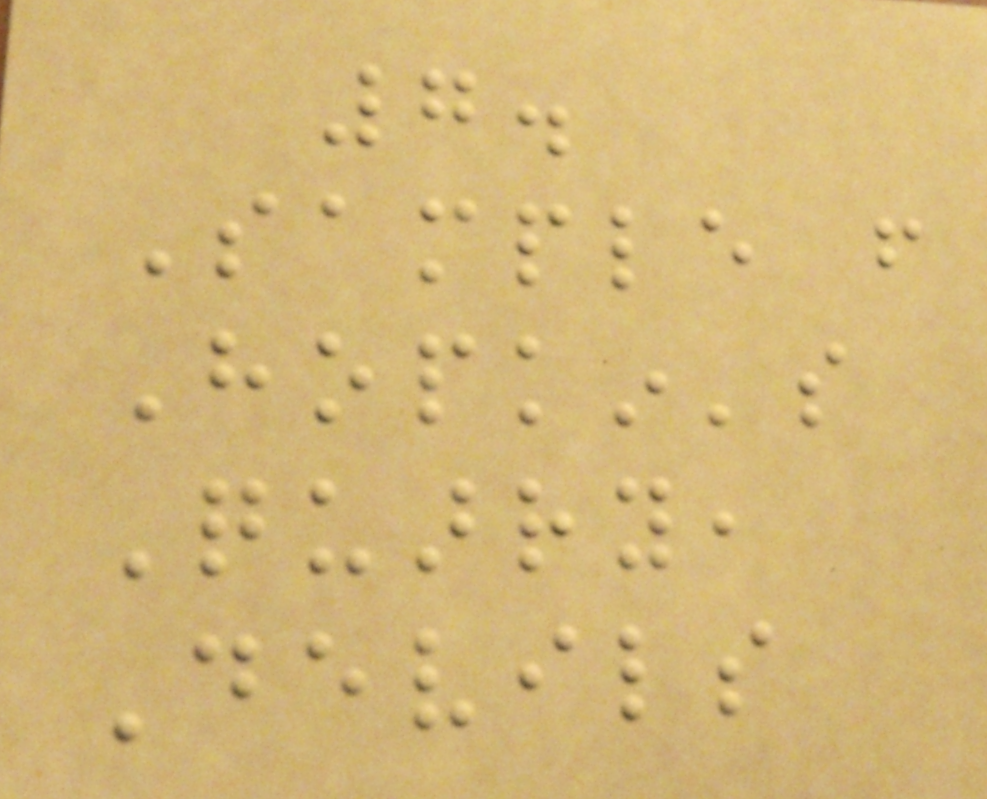7.
Sample from
Hopkin's
Quarry,
Devils
